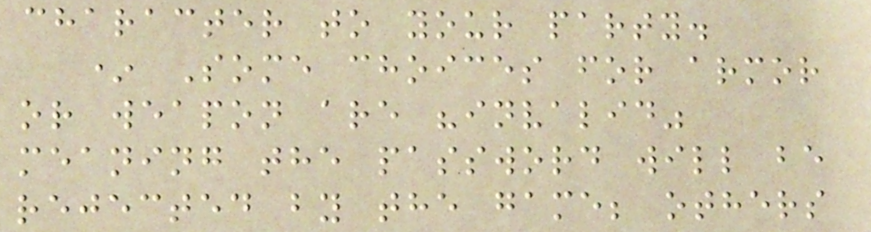character to your party.
* Some choices for armor
or weapon are "invalid"
meaning the password will be
rejected by the game; others
